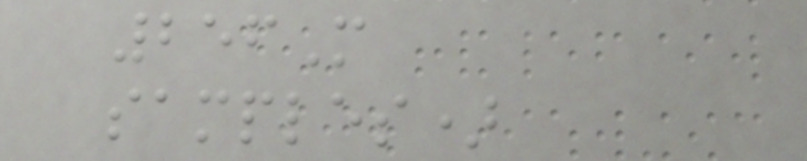256M
samples)
